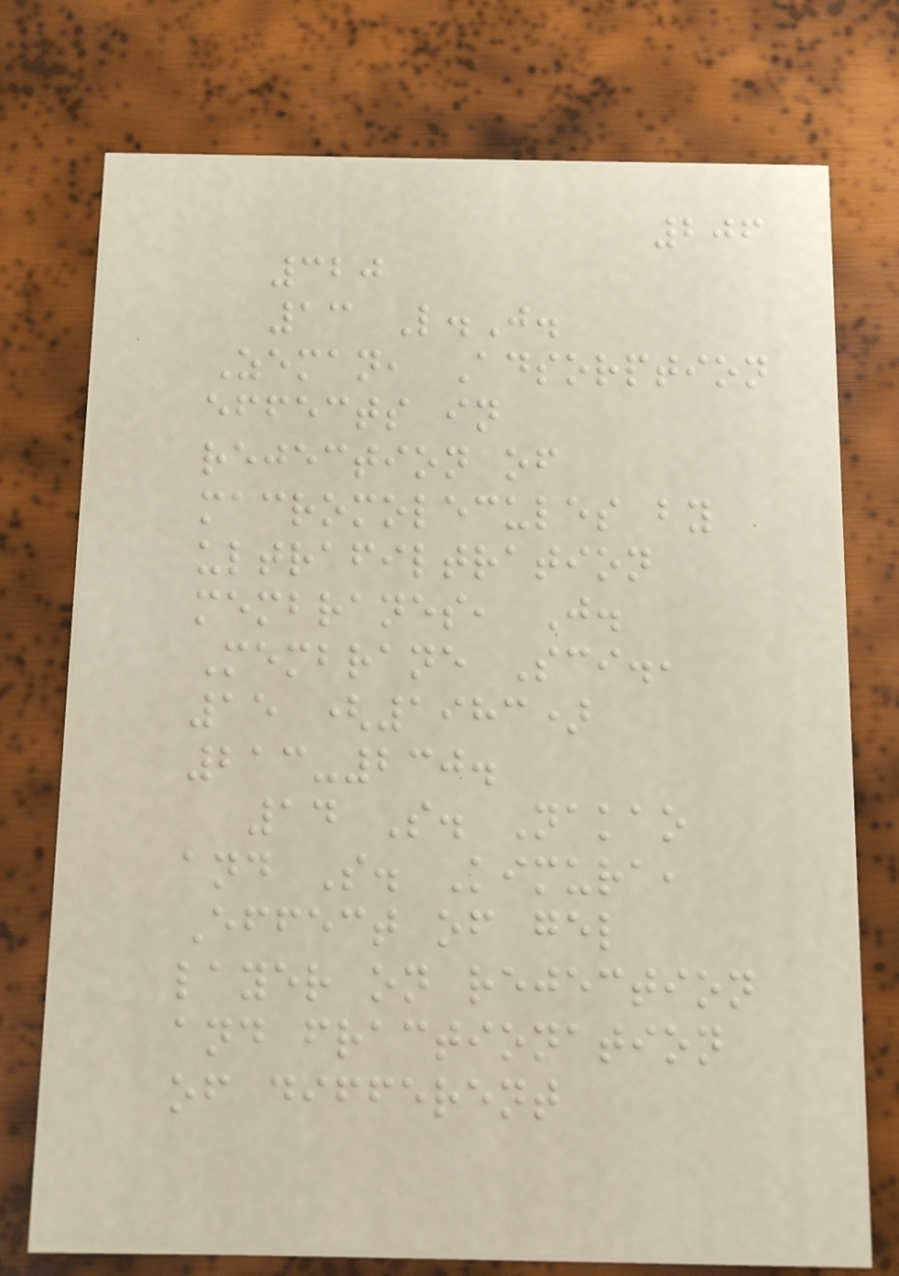206
320
13 L.J.
Zeman, Adsorption
effects in
rejection of
macromolecules by
ultrafiltration
membranes, J.
Membrane Sci.,
15 (1983)
213-230.
14 S. Nakao
and S. Kimura,
Effect of gel
layer on rejection
and fractionation
of different
